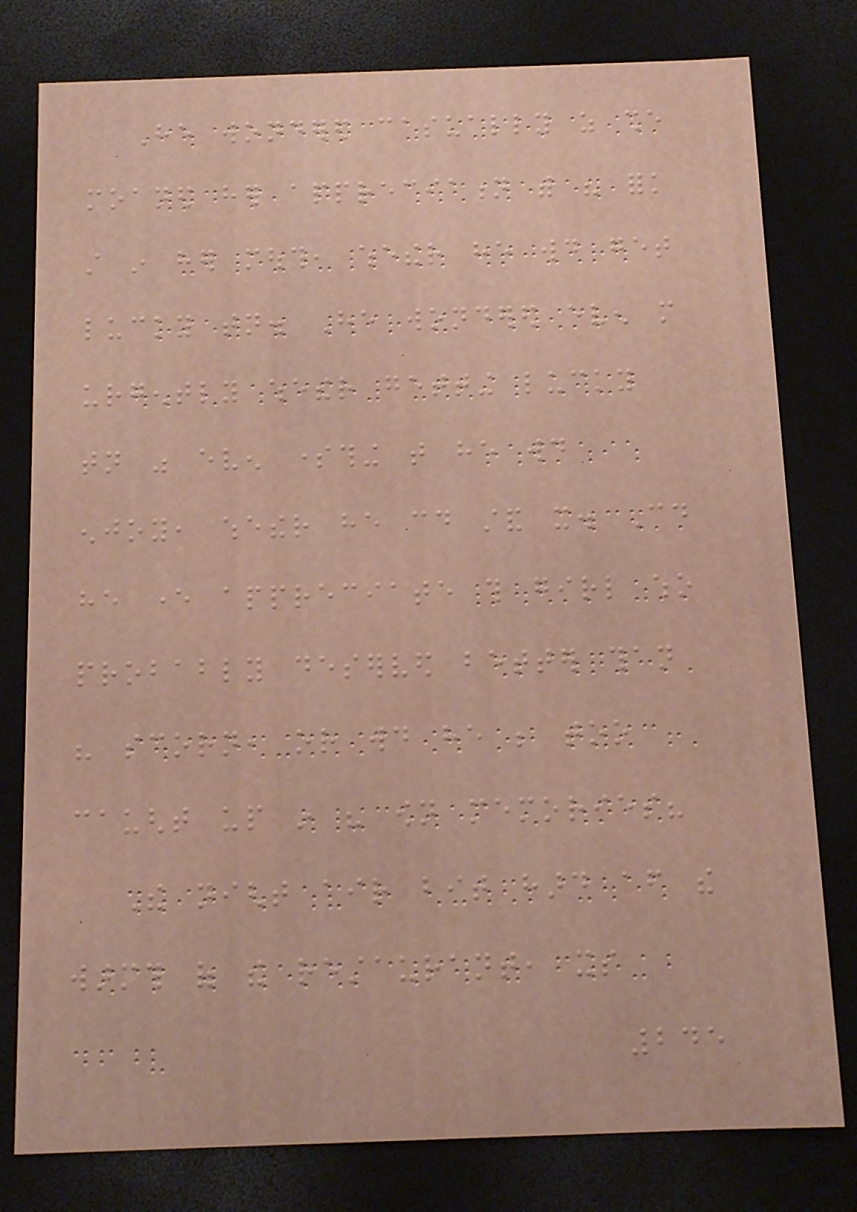He wondered casually as she
moaned her appreciation with his fork
still in her mouth, whether he would get
lucky tonight. He wondered even more
urgently whether getting lucky
tonight was even something that he would
enjoy, whether he could stand it. Could
he ever appreciate this girl who
probably deserved better than
his scorn, or would he be too
caught up in his own memories?
The night air bit hard after the
warmth of the restaurant, its
245
